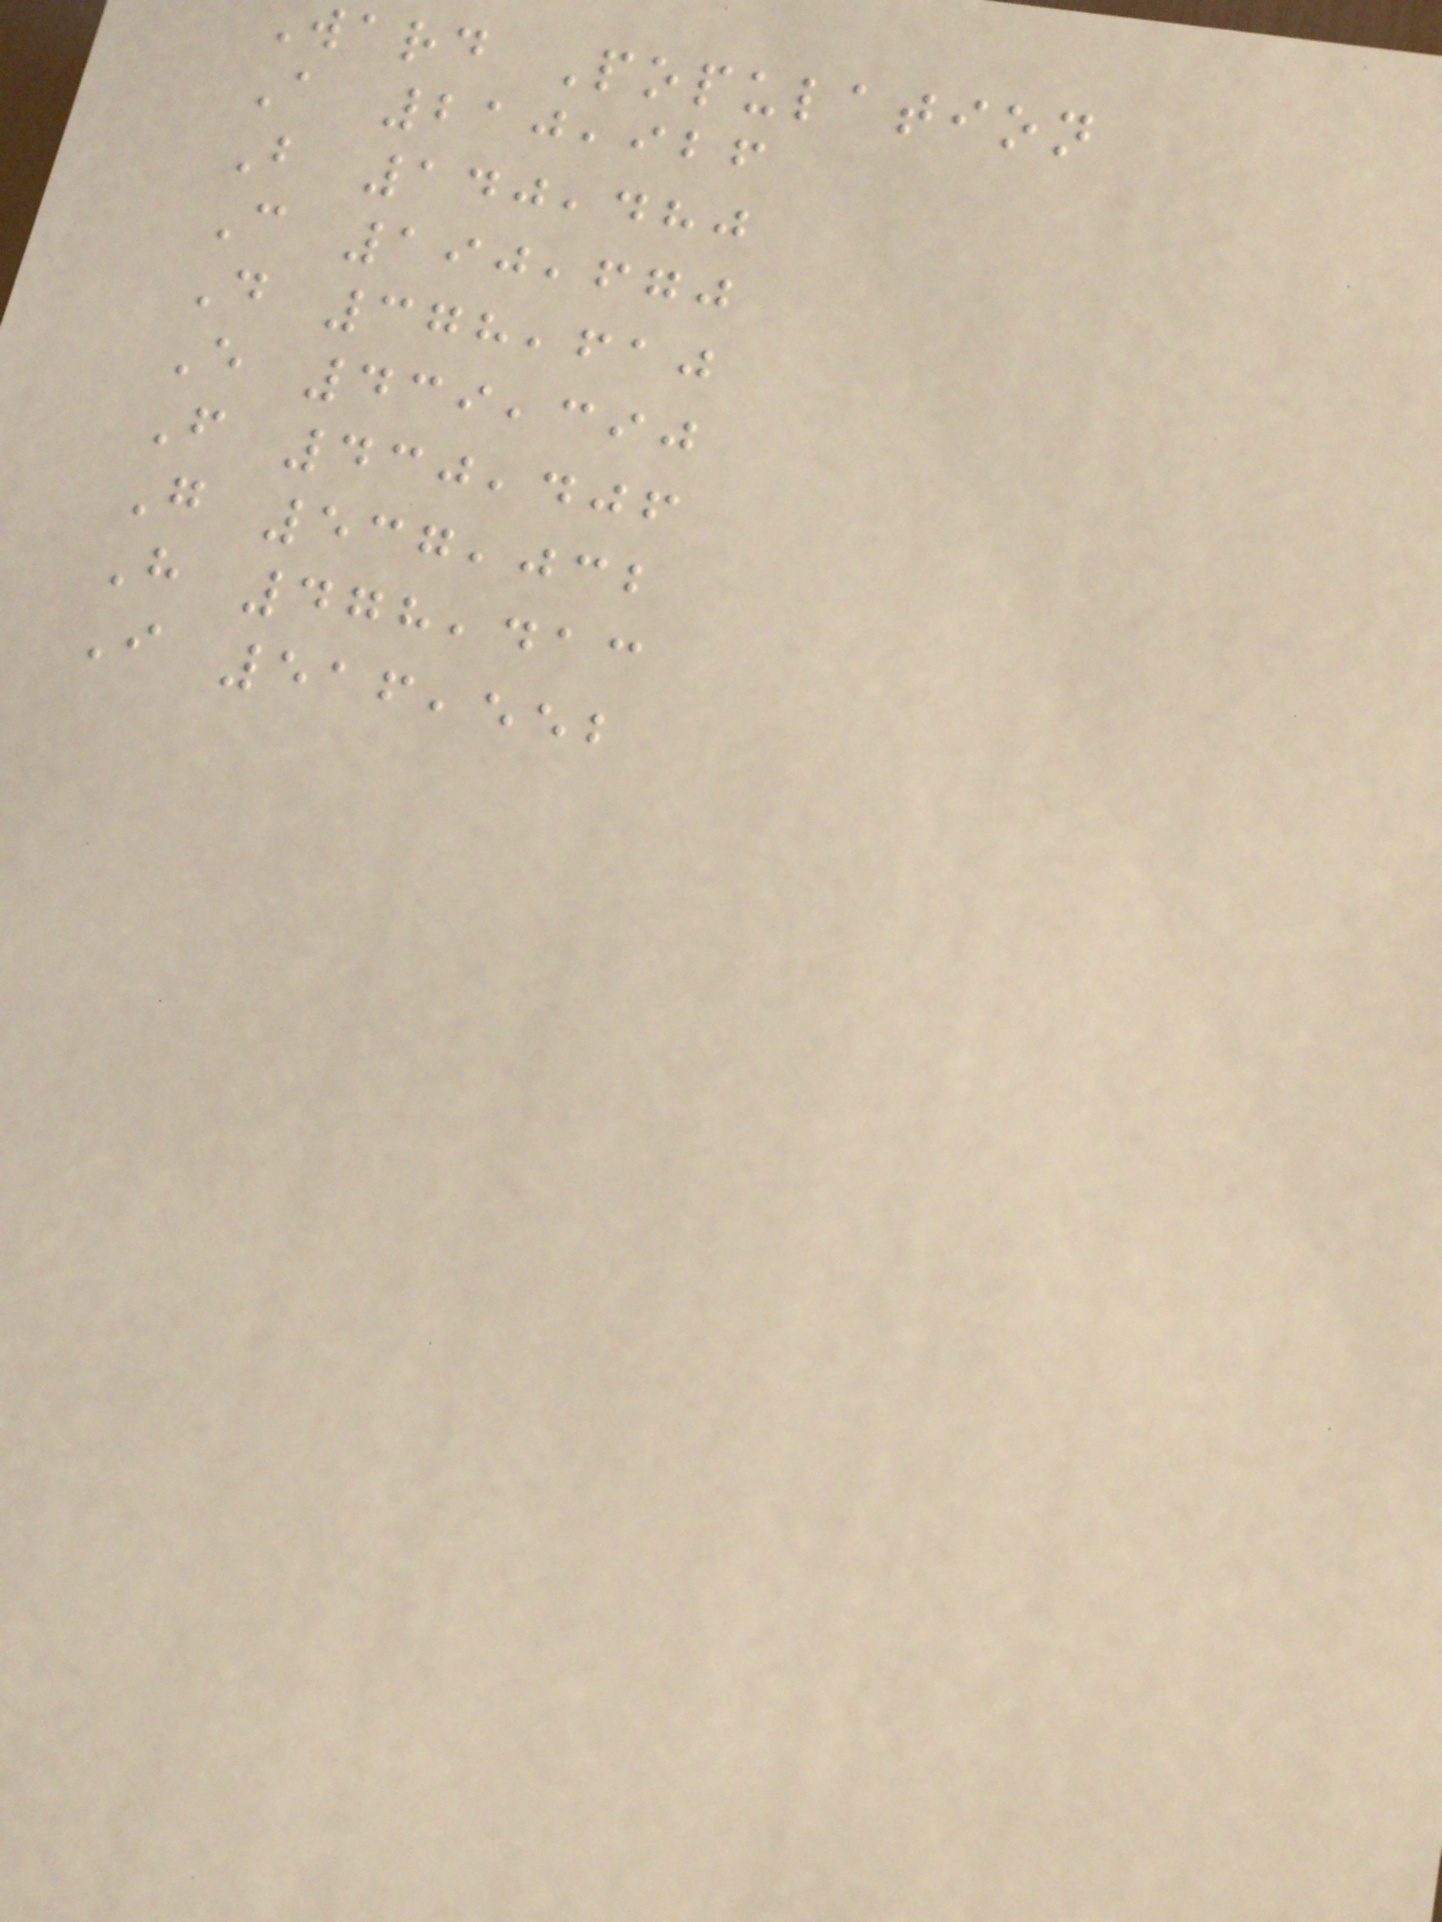ward Population
A 210,926
B 140,480
C 190,670
D 378,610
E 439,390
F 430,406
G 537,032
H 478,413
I 516,552
